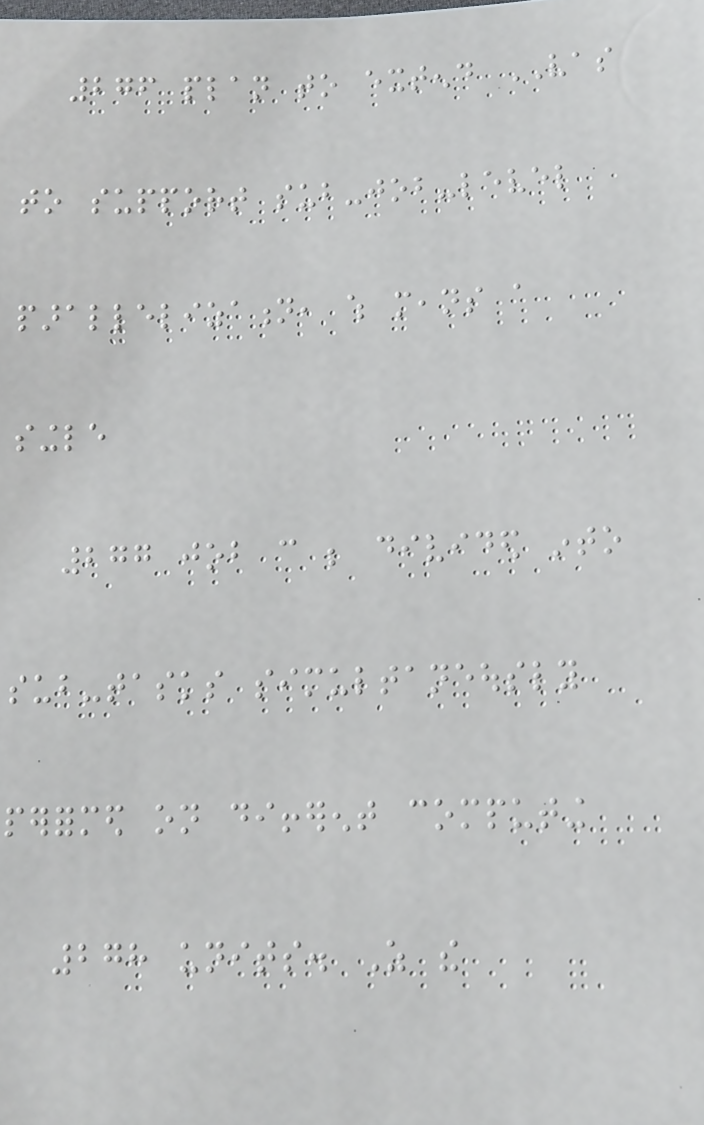276 plan to extend VAS
to support sub-job-level
parallelization, which means a
single
277 job can be divided into
sub-tasks simultaneously
performed on different computing
278 units. As the
